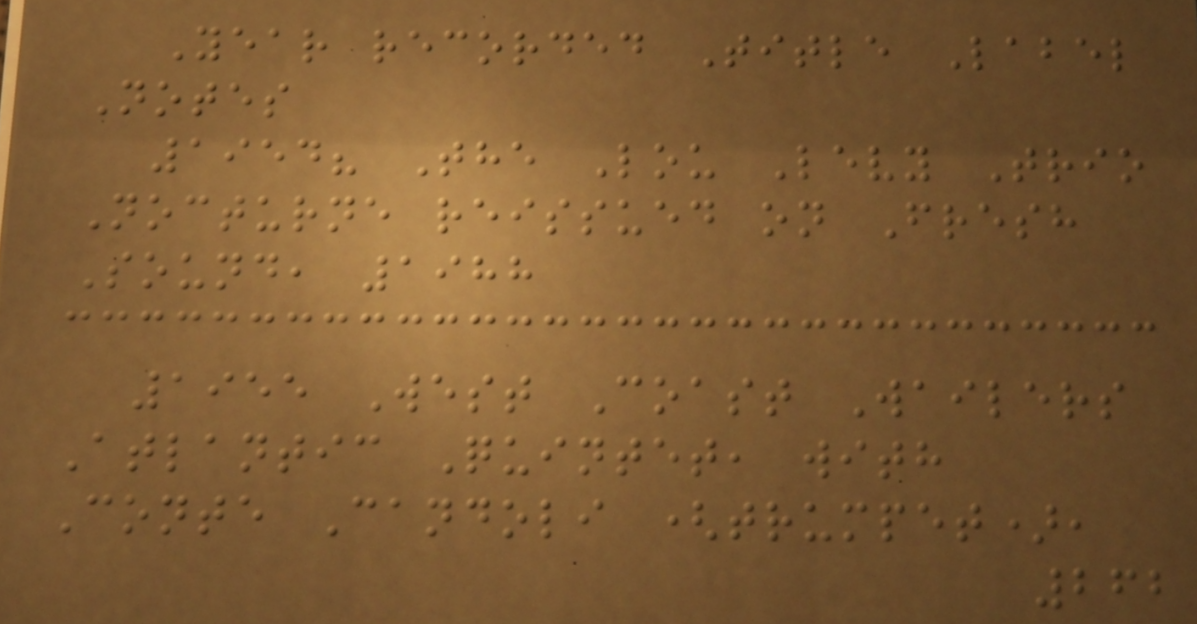Year recorded Title Label
Notes
1954? The Lou Levy Trio
Nocturne reissued on Fresh
Sound, 1988
1955 West Coast Wailers
Atlantic Quintet, with
Conte Candoli (trumpet),
262
